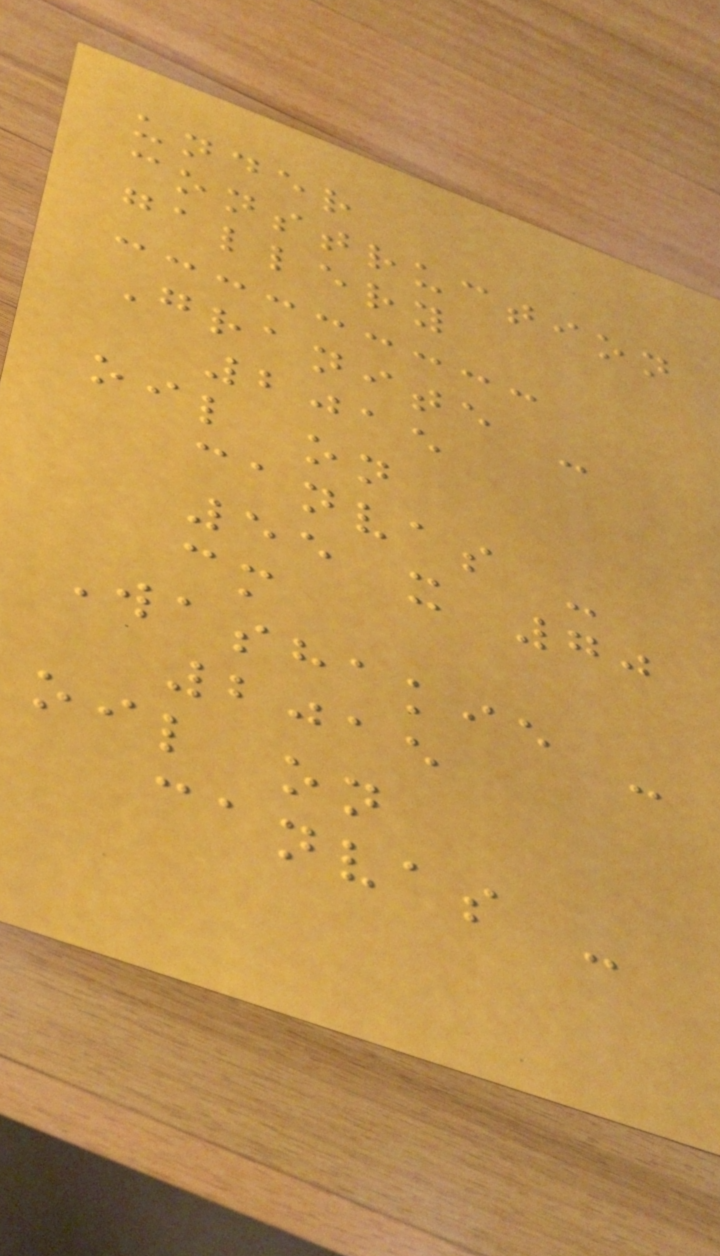under
construction
gallery
Granite -
2015
oil on
canvas -
55 x 70
cm
Washakie -
2015
oil on
canvas -
